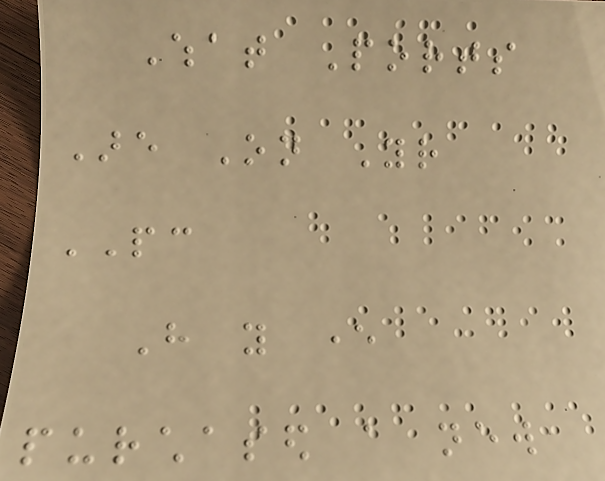What Ports
Are On Your
PC
Have you ever
purchased a new
